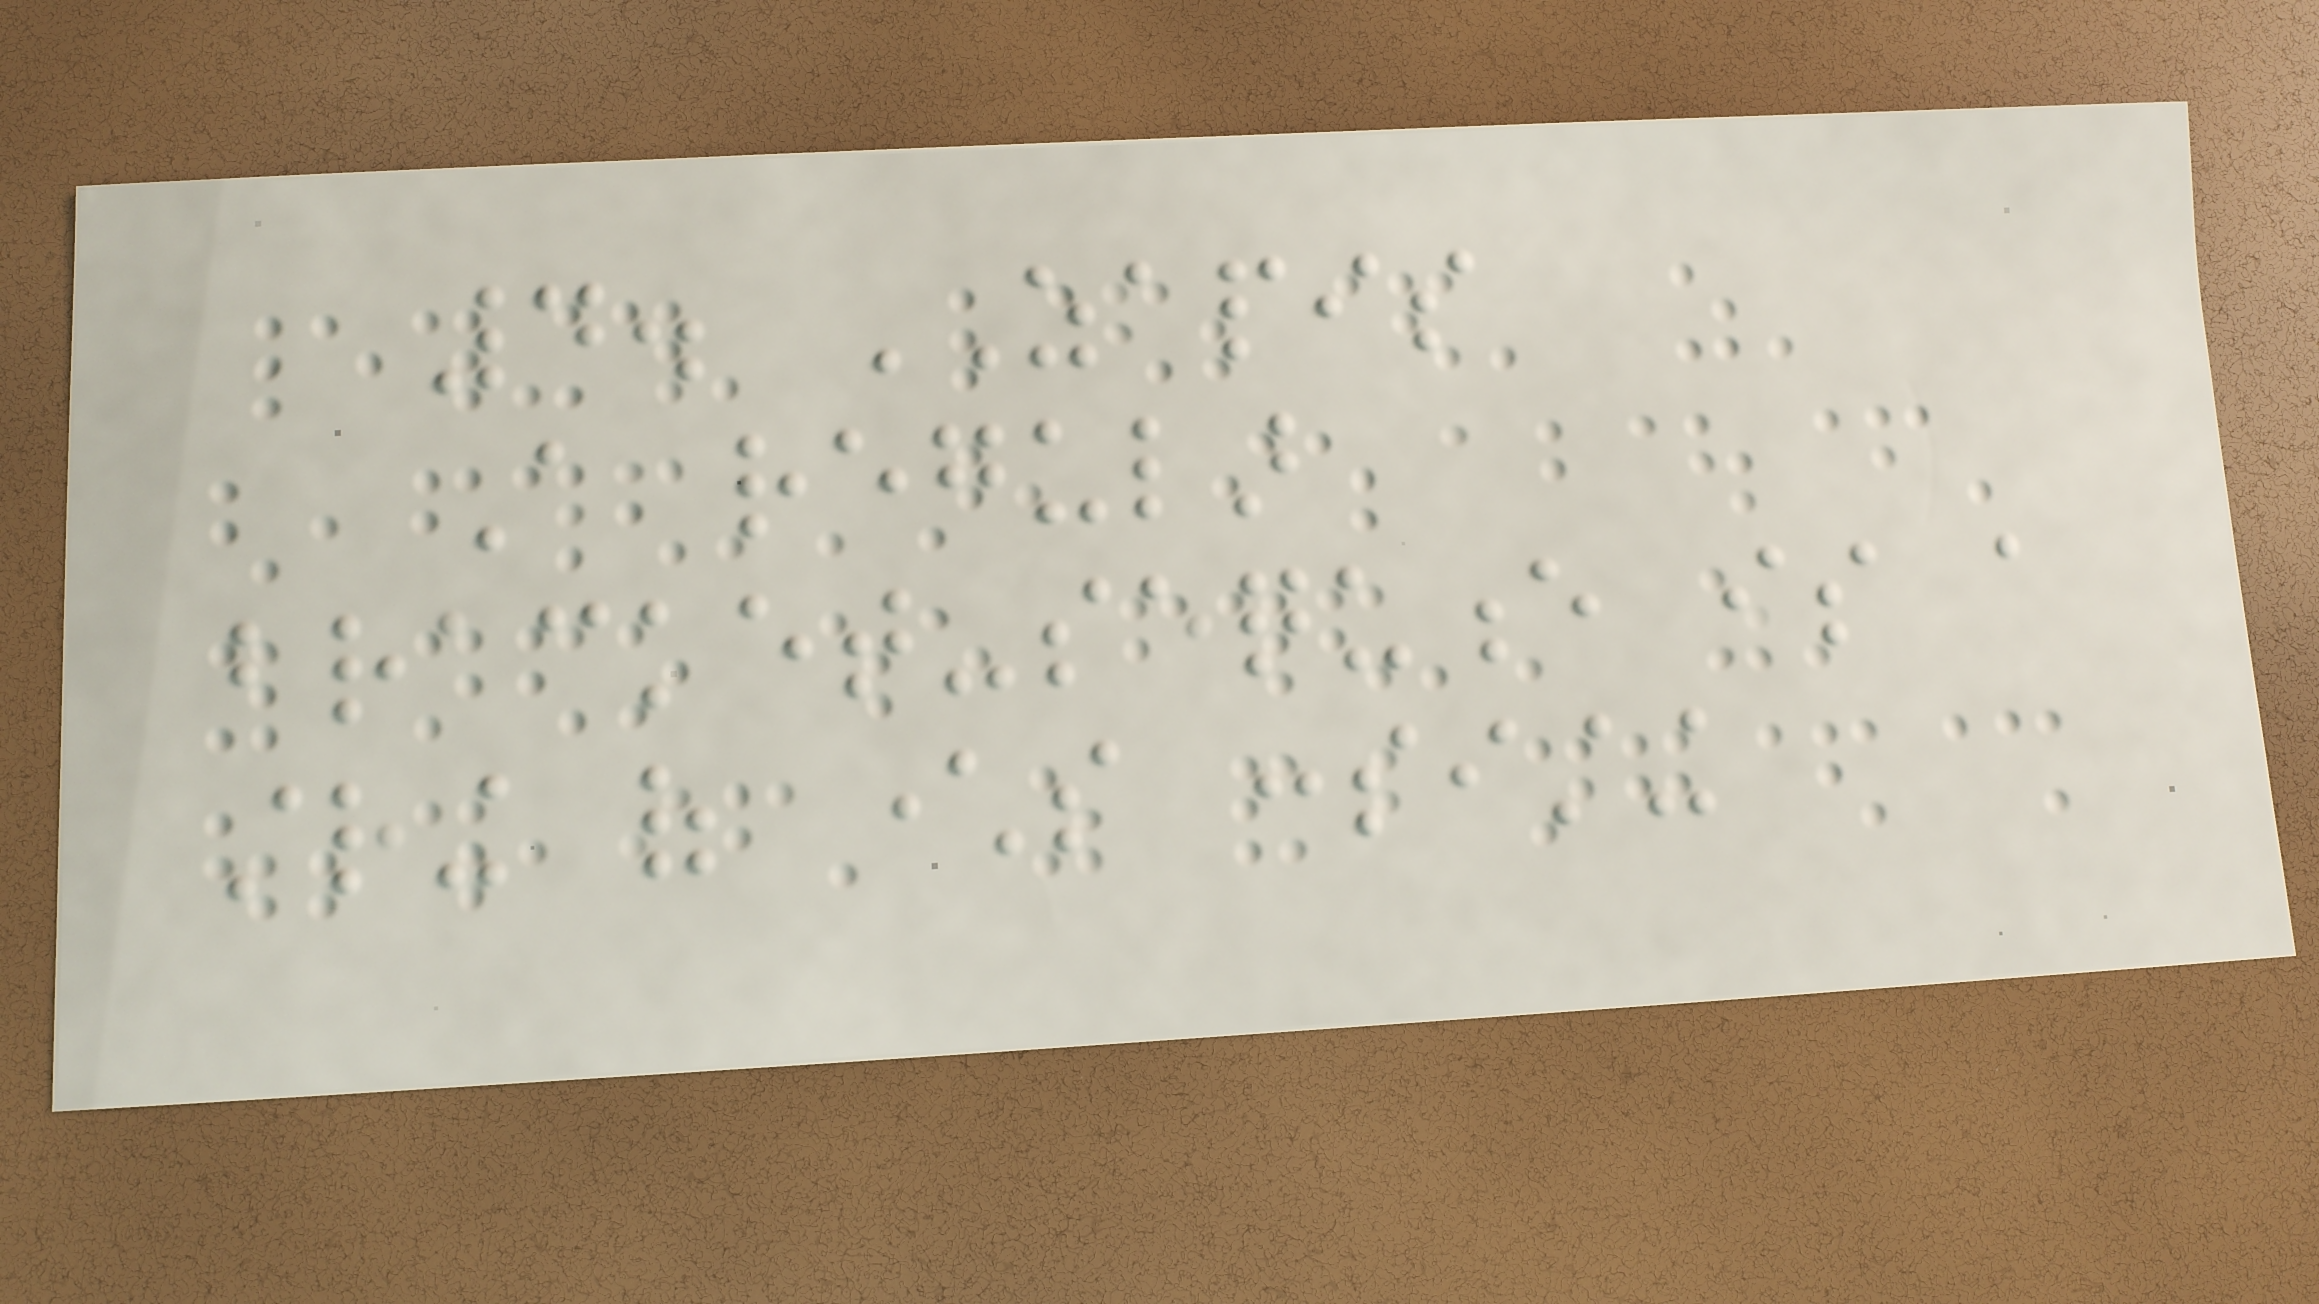4. ZAPIS
A regular
bracket-sequence is a
string of characters consisting
